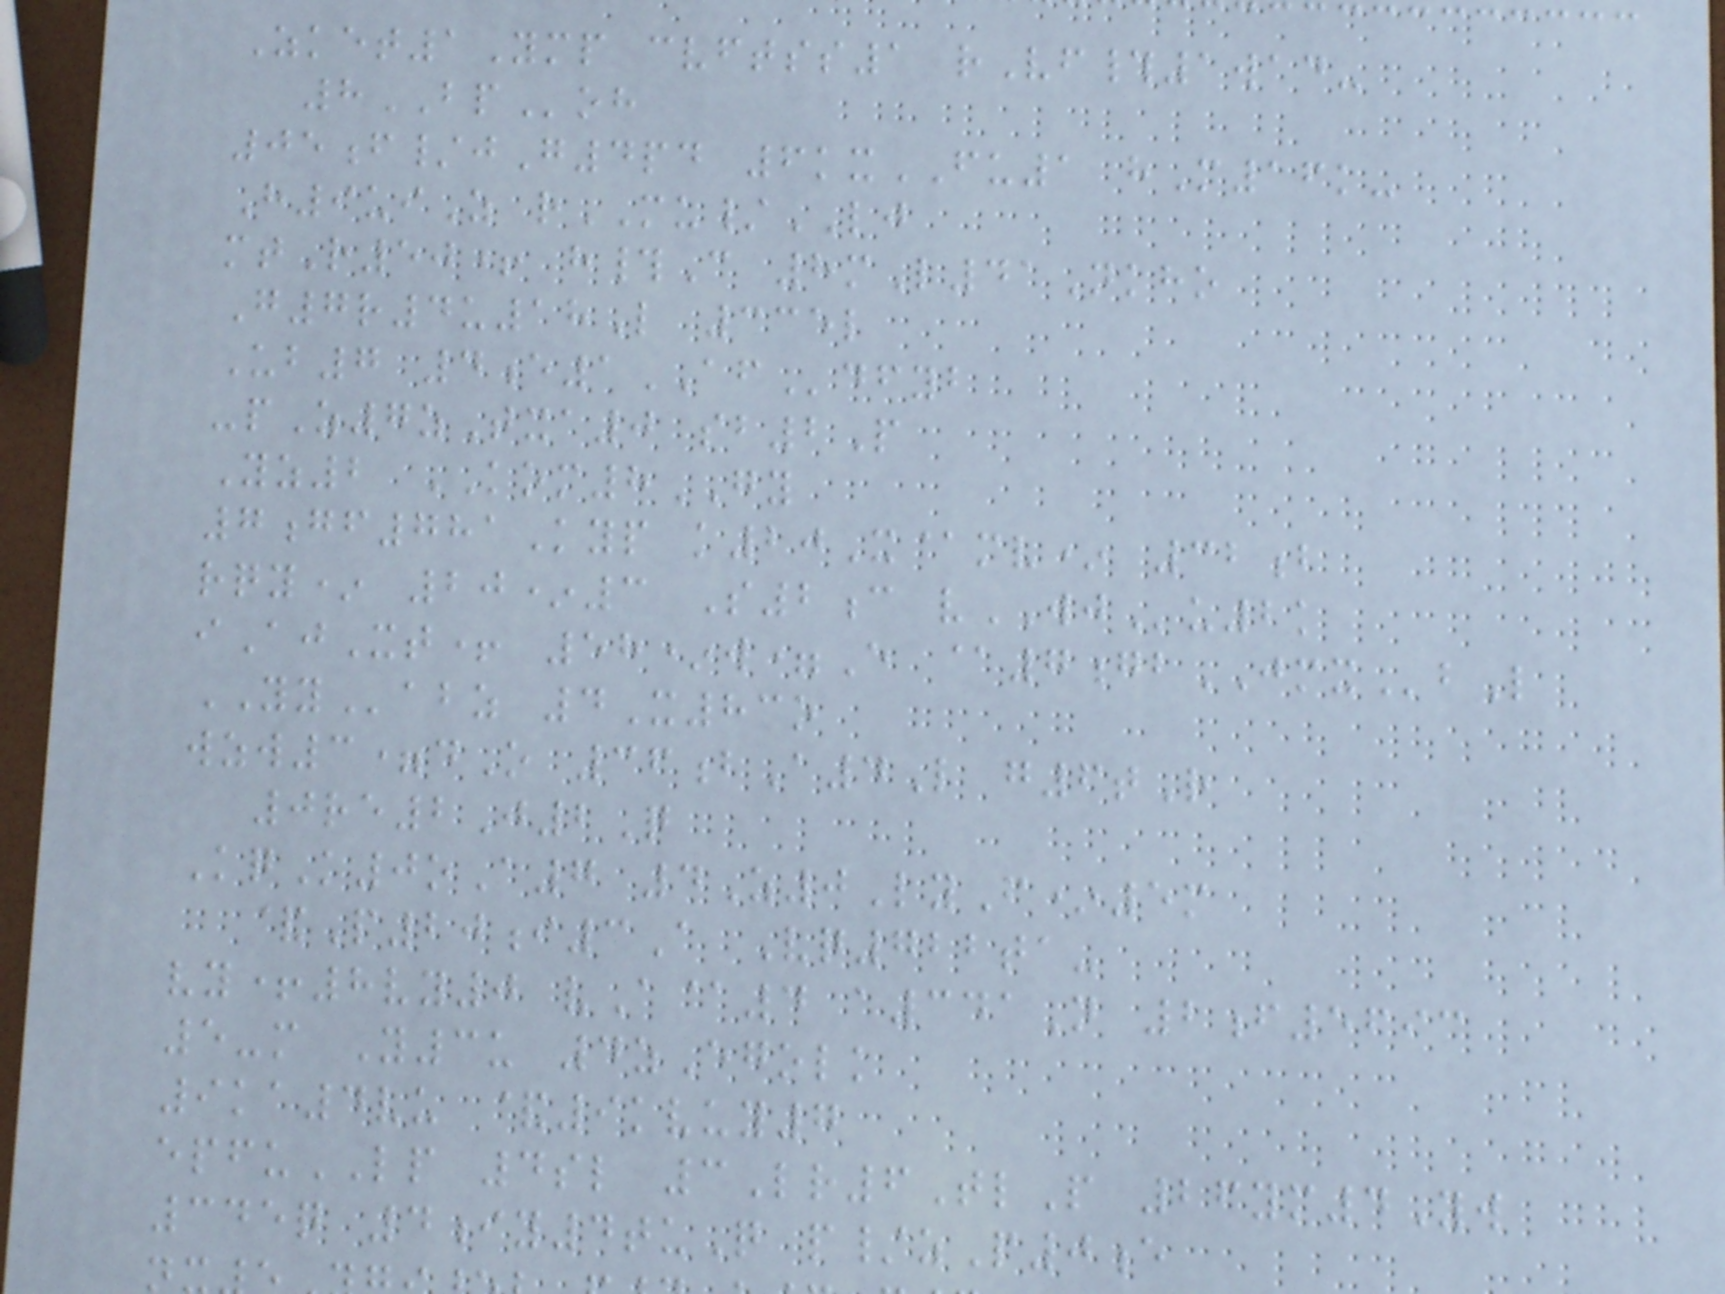Zket1Ymp cvftss1 rVf#1wad-
8BPoh
05f/jG4pd 6kxFU1 hM16k-
H9uiZ rMU/LJ
mtR50+ h#C 8mL41Nkho
G7r4u18L 335l
Ub7 4e1AFdfyb
-pZ7zTxa0 sb2P
Yz2 KOM8GY
7gf781Kyp k20X@mv* 32b
rqy* 20*3 S2c vWJu2k
iAjXt+ 58*w=E @7gbJMXbL
YYabz 4X83o
wzw3=dO 36bA4L g6tR
0re2J2Q
KqK0oA7 4Z0LyF*5m
&P20i3A Vq722ta-
vy+8vy0 vA@4 a341N 2f5693
5-m Y3u 4zEgolk
9ka4vu &9kvuy7
epfuLP 4sl 3Lr6TlP 26ym4Yw
345q 4iy4tuQ p/zP0e
